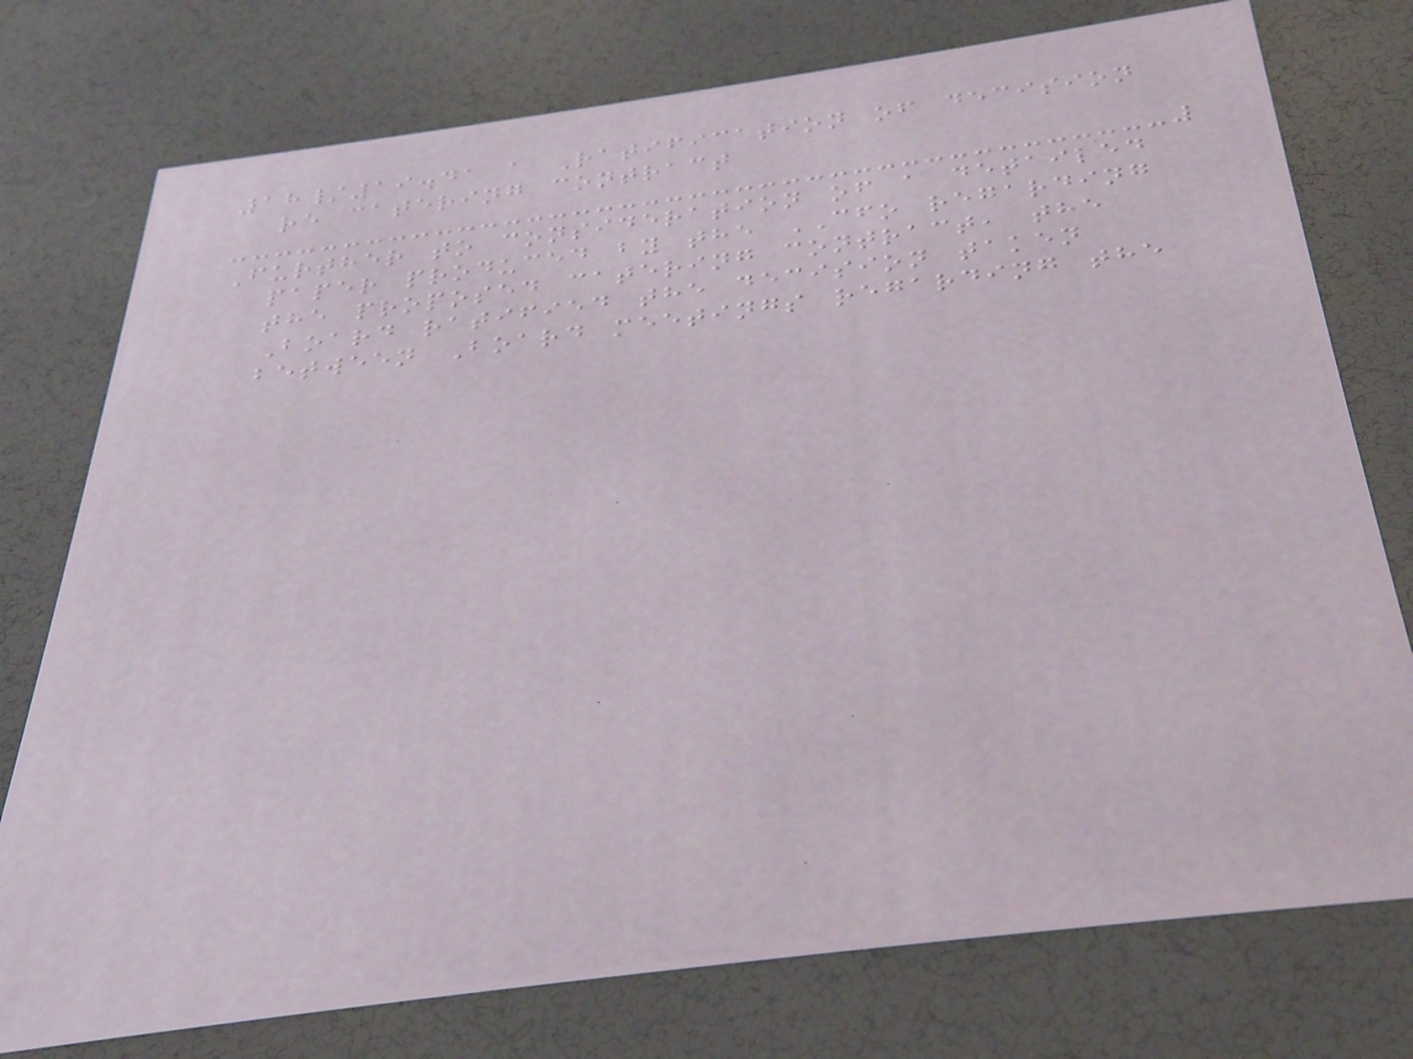18/19.41 a Ratification of decision
re catering contract
Further to consideration of a detailed
paper produced by the CFO regarding
the proposed catering contract, the
Board ratified the decision taken
between Board meetings regarding the
